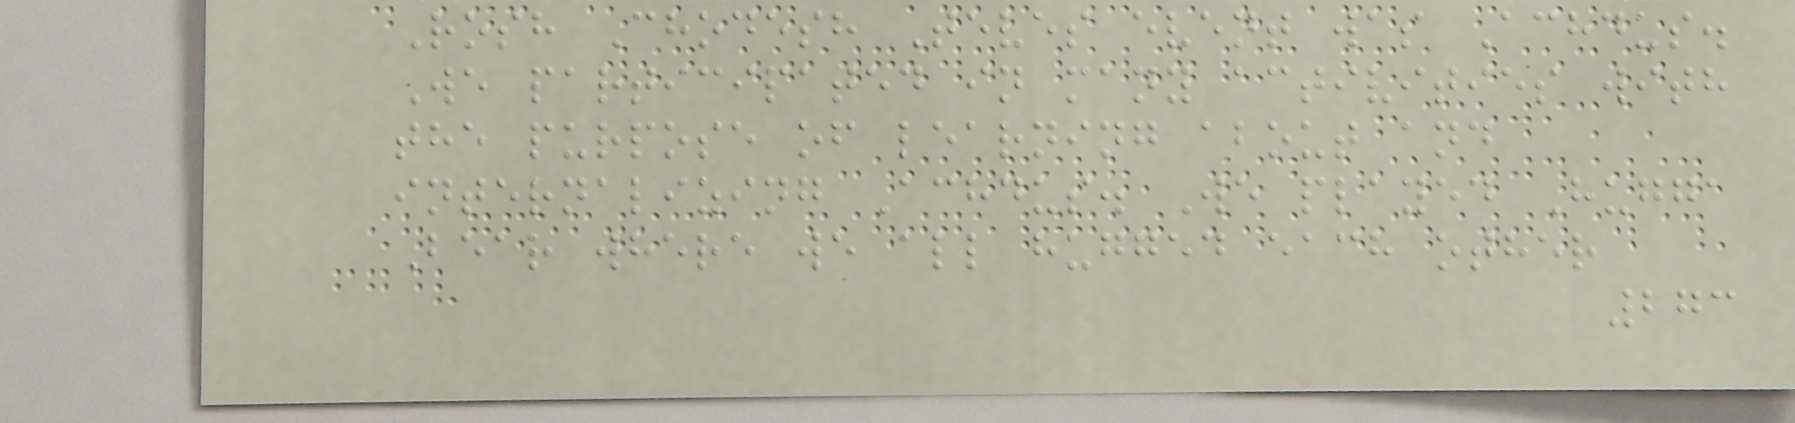Rosh Chodesh Teves event was Achdus.
We participated in many activities with
the purpose of learning about and
internalizing Achdus. We played Hugga
Bear where we all hugged each other
273
